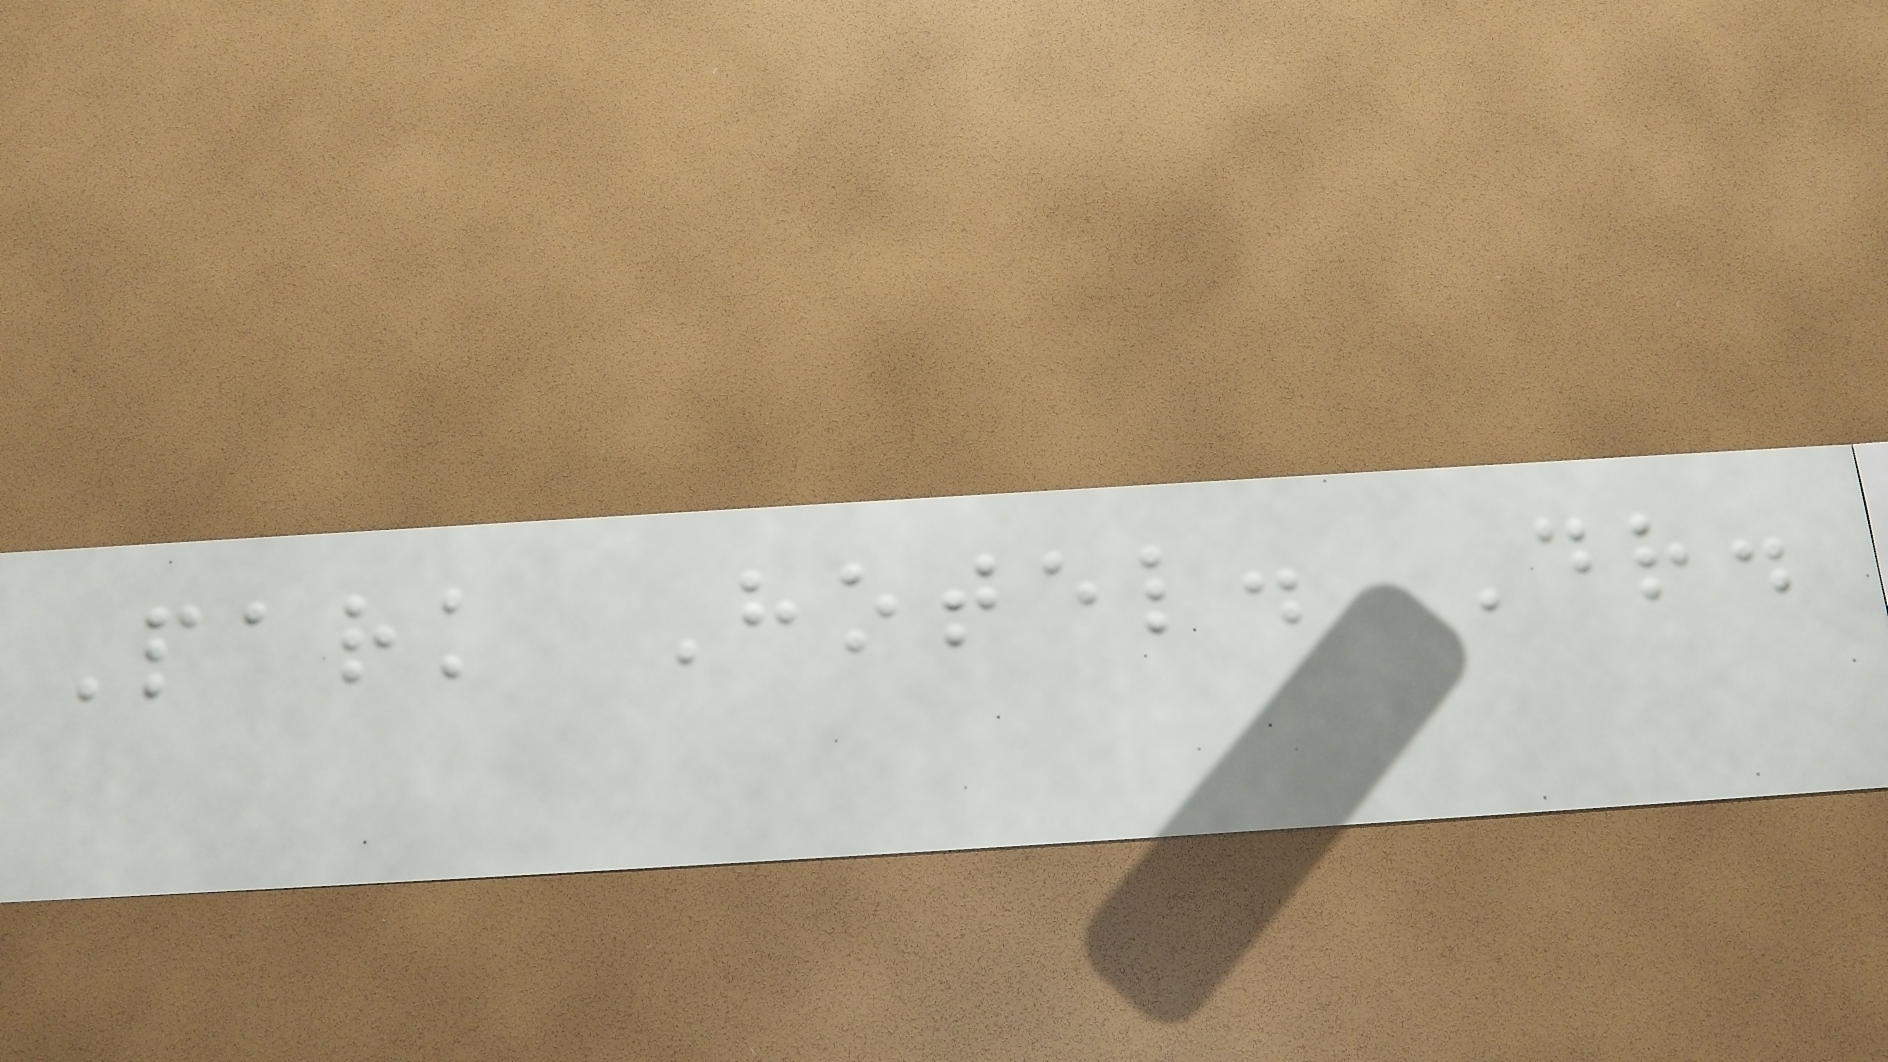Park Hotel. Dr.
